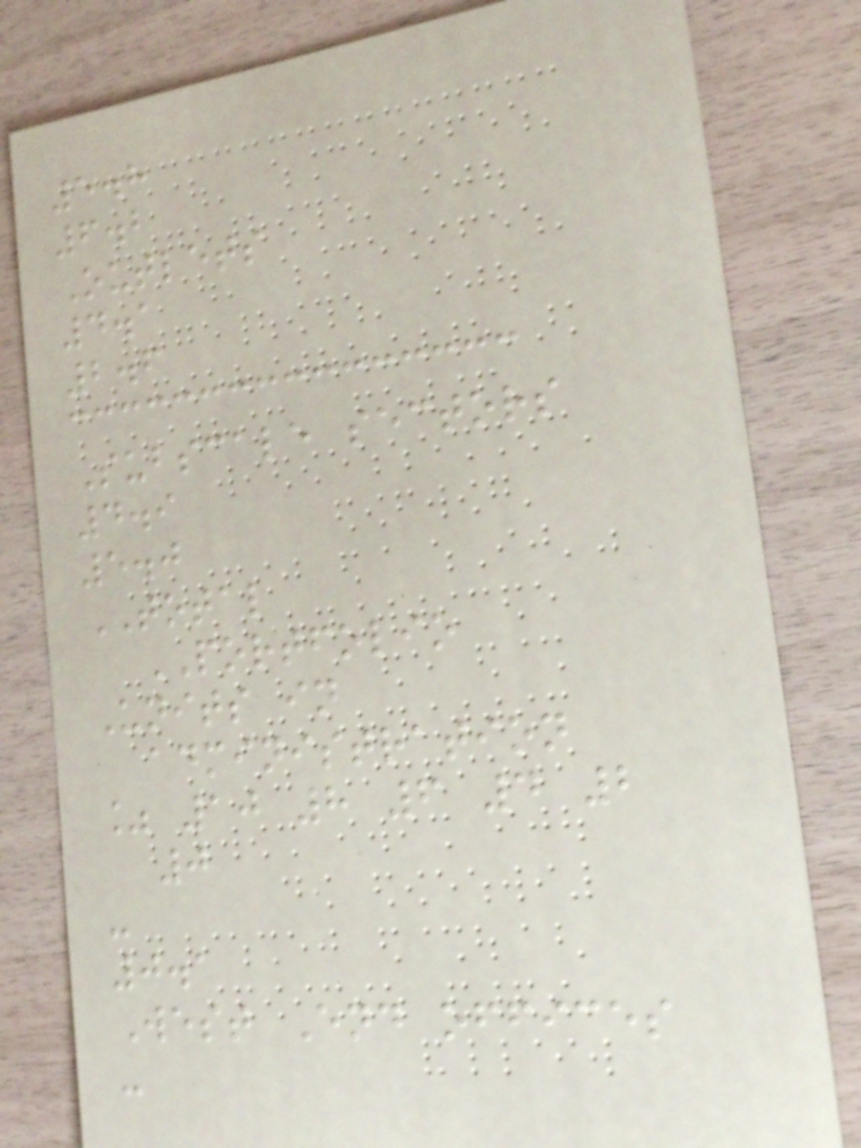5.8
6.2
Outlets
4.1
2.6
Subscale sectors
4.9
5.0
TOTAL
PORTFOLIO
Units in
administration
% 10 8 6 4 2
0
-
0.1
West End offices
-
